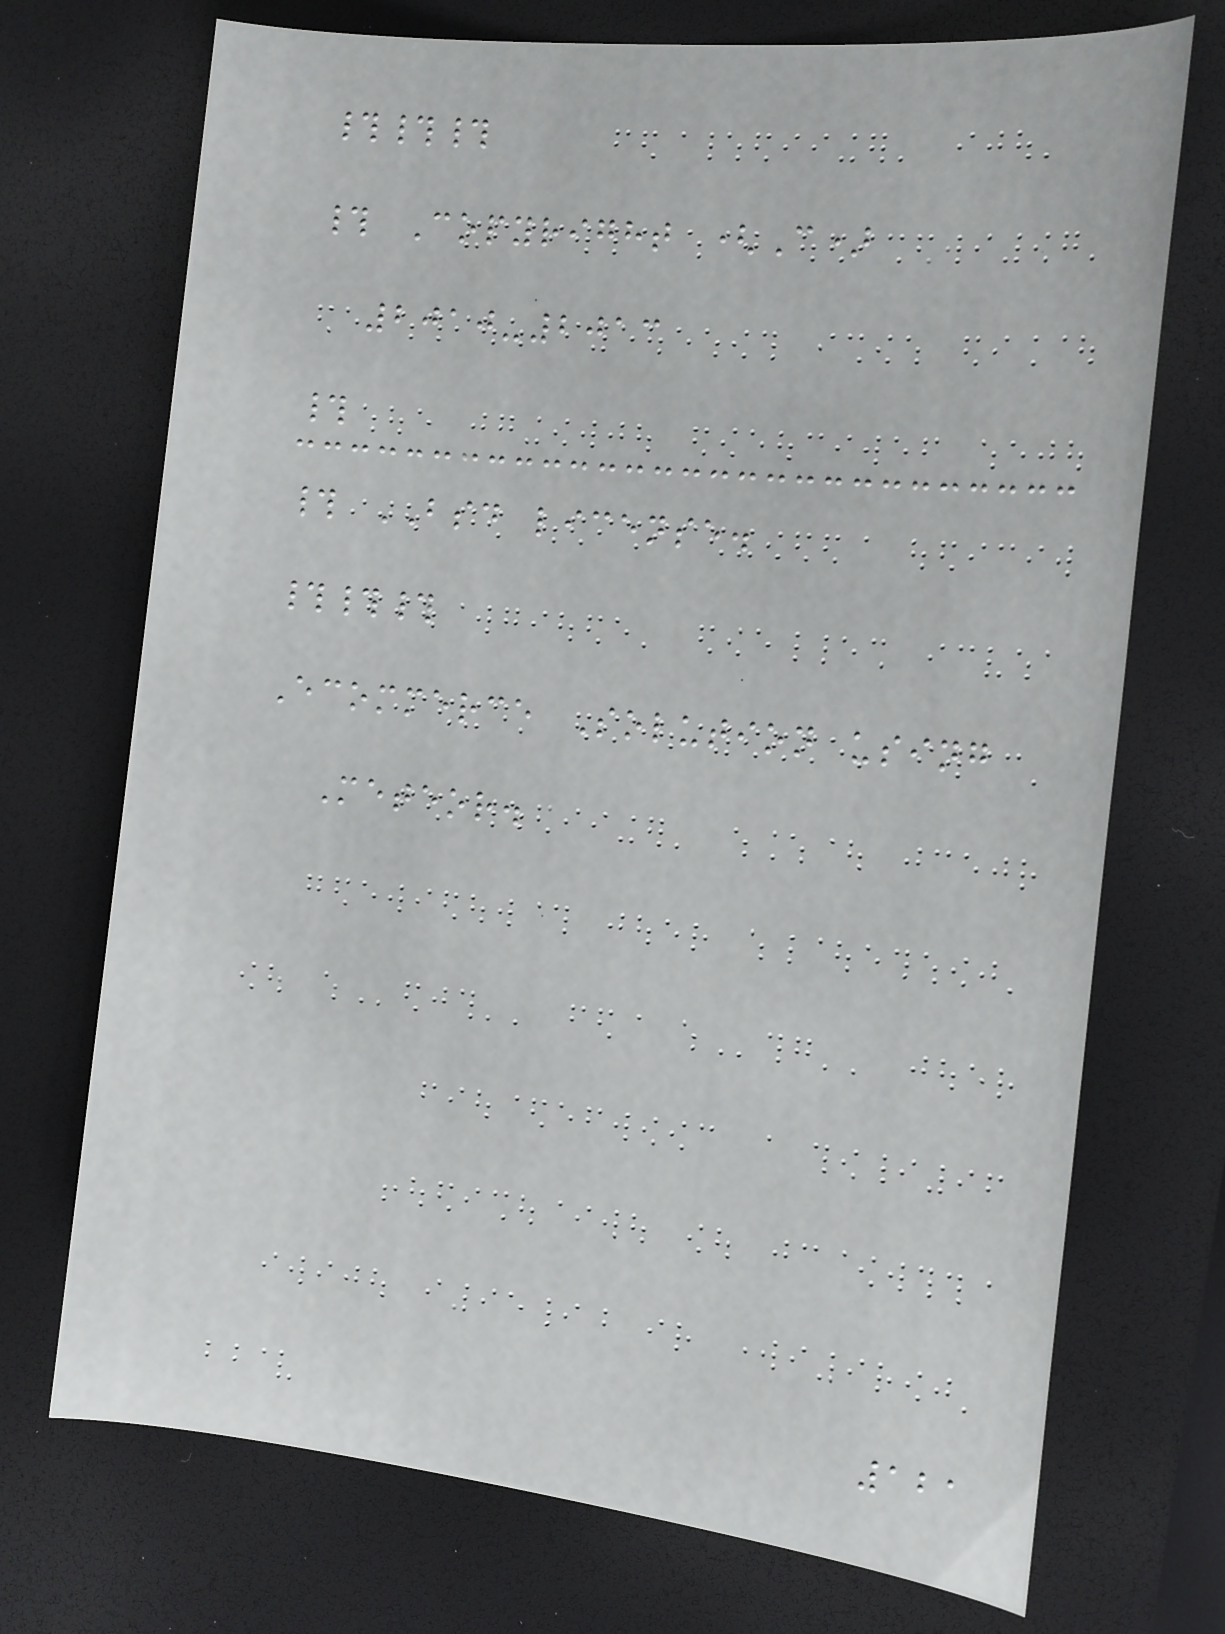###
# Copyright (C)
2010-2013
#
# BSD license.
###
Ecommerce Solution using
Meteor.
121
